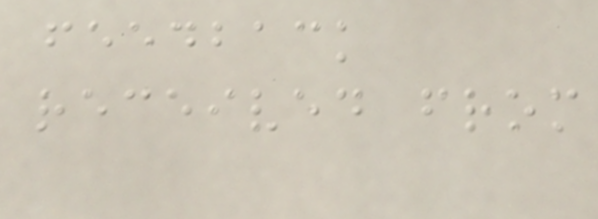feedback
received from
